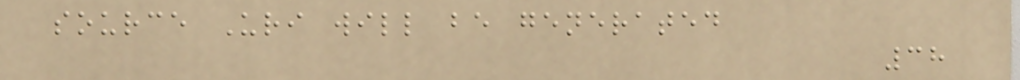source Uri will be generated
38
